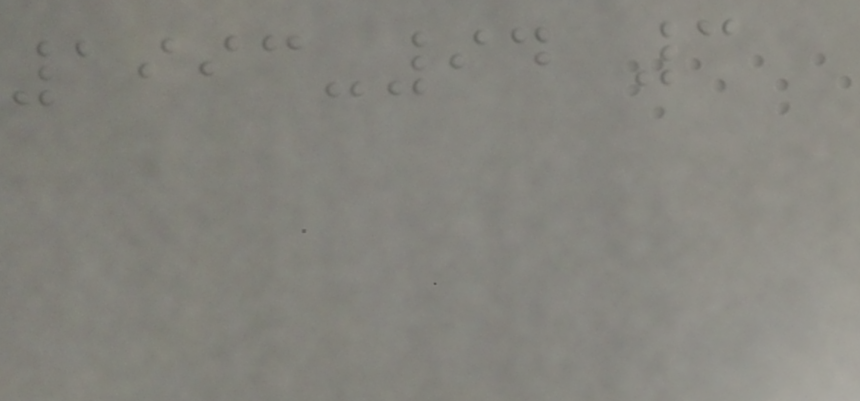1993-94 3
